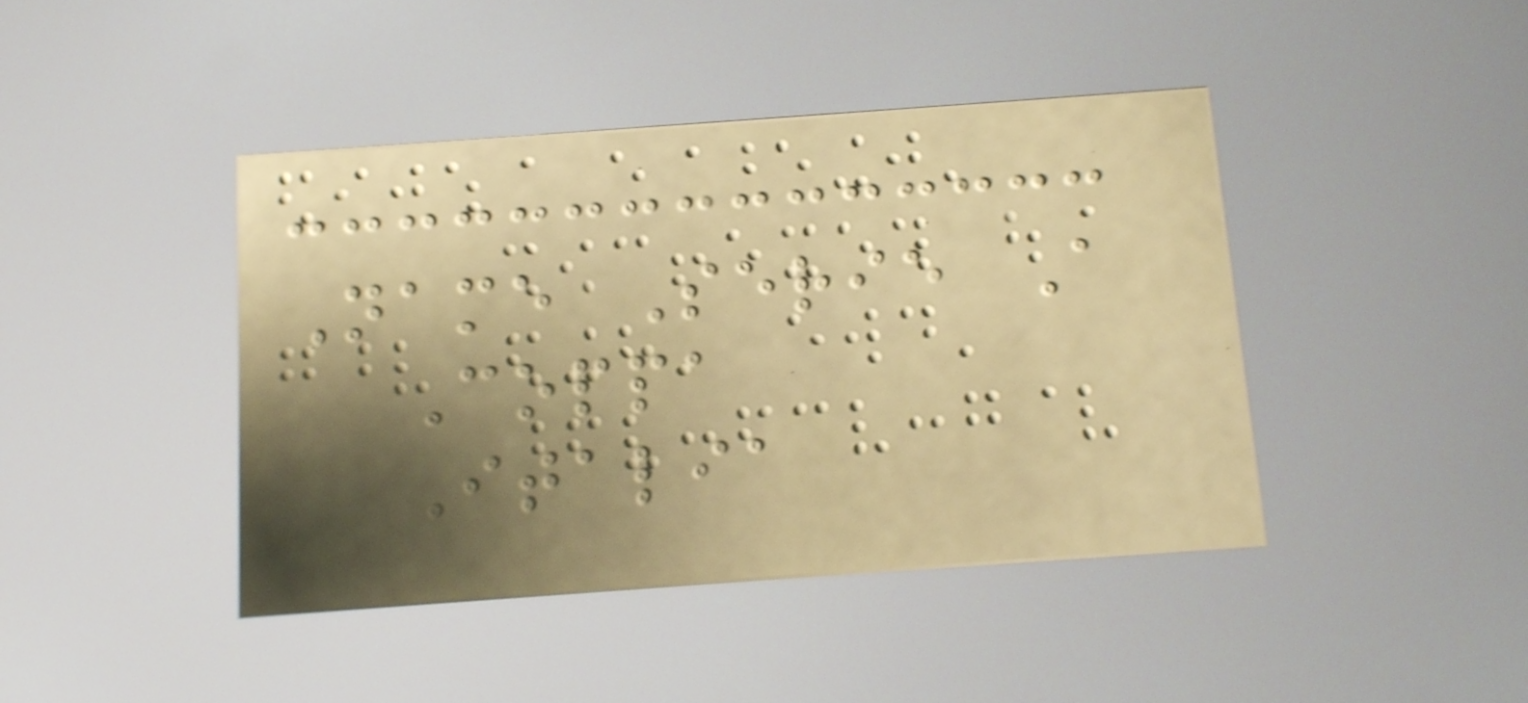Name Serie A
Coppa
Italia
